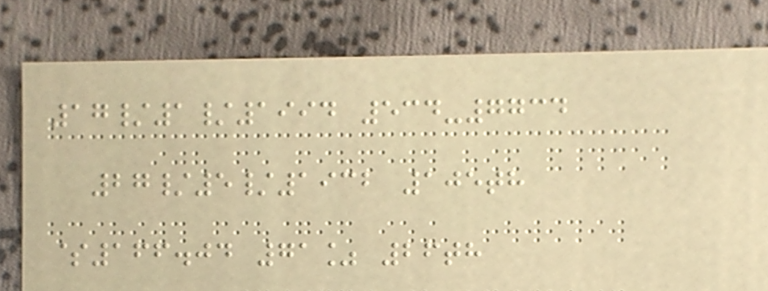17/1/1994 534-7734
27/5/1932 105th
$166.04 71% 26th
